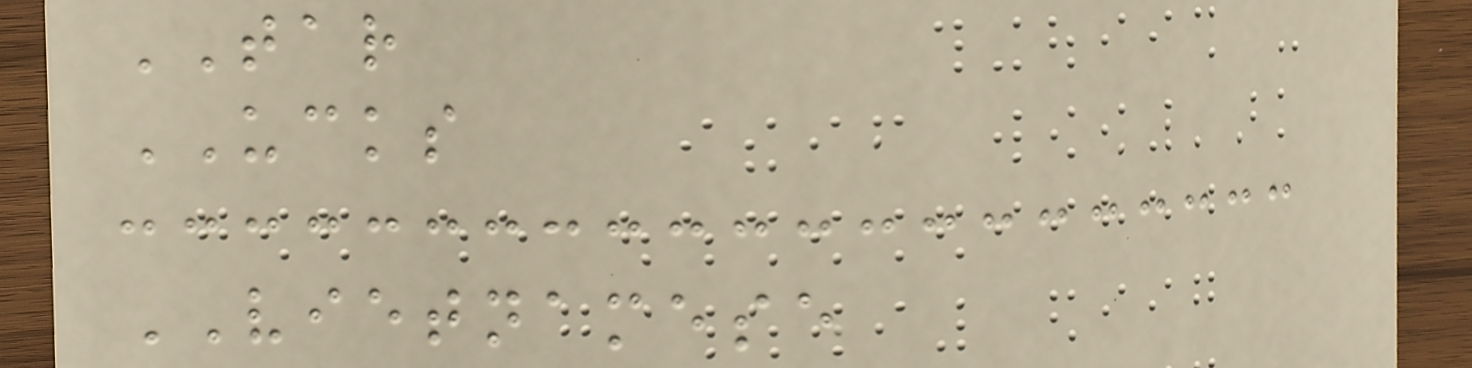TAR
UCKS
VIETNAMESE
